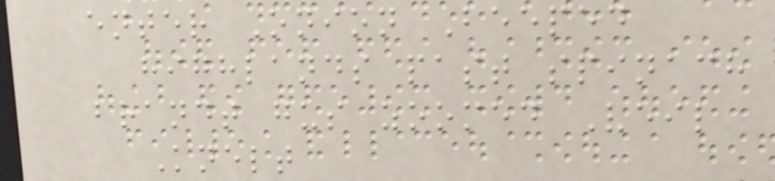enter Onion Beeped
highlands past spinach
brandt gus zoomed Veil
Knelt
